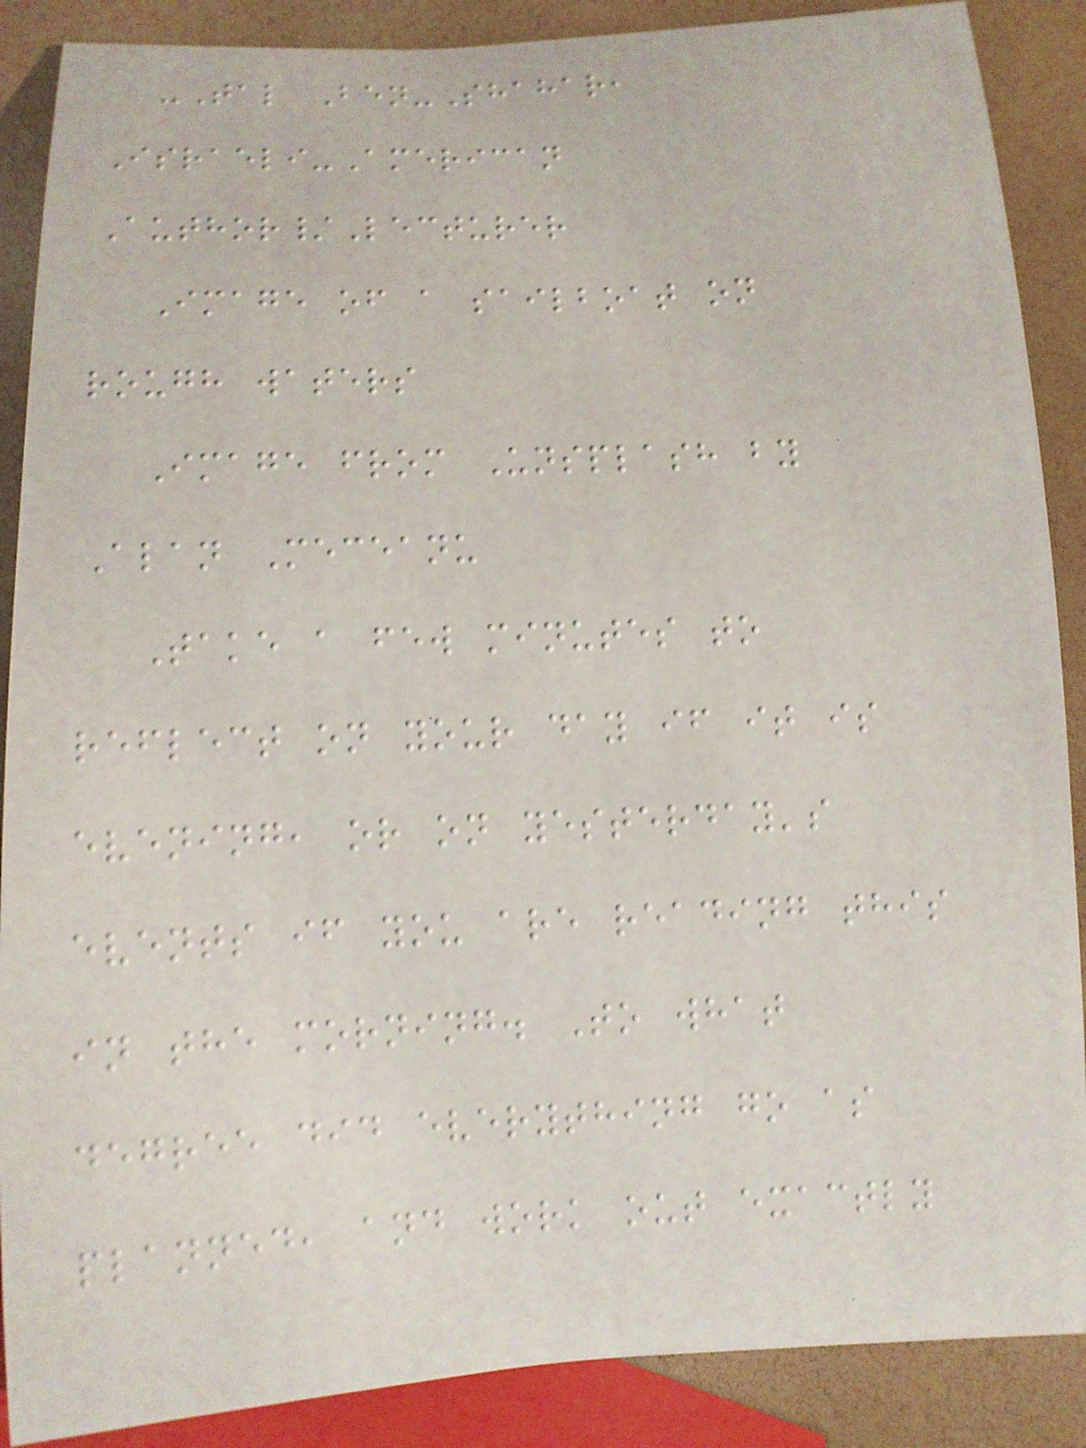-Tal Ben-Shahar,
Israeli-American
Author/Lecturer
Image of a sailboat on
rough waters
Image from Unsplash by
Alan Meceanu
Take a few minutes to
reflect on your day if it is
evening, or on yesterday's
events if you are reading this
in the morning. To what
degree did everything go as
planned, and work out exactly
